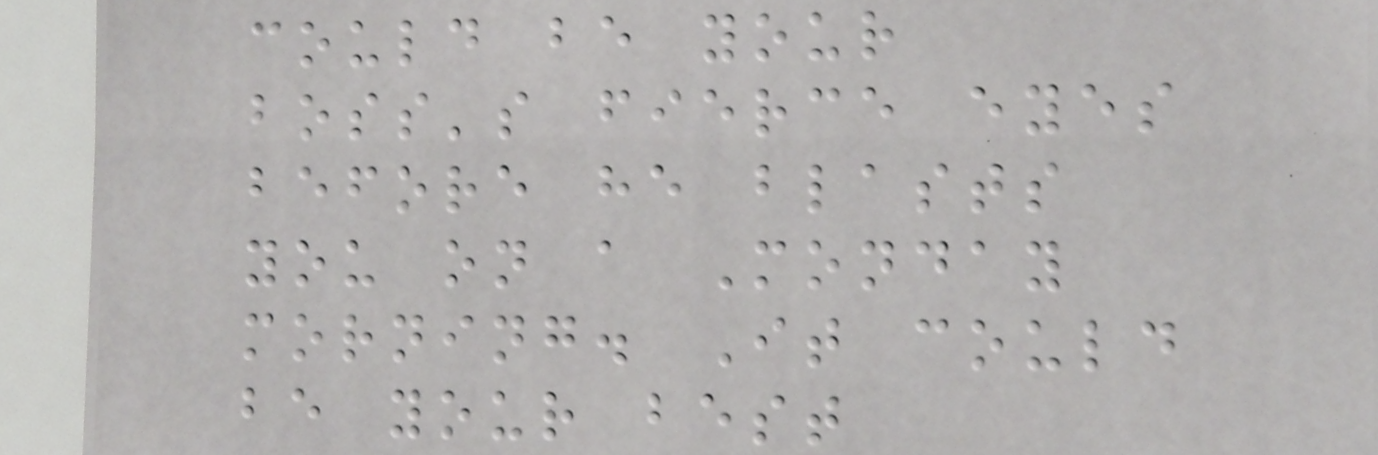could be your
boss's fierce eyes
before he blasts
you on a Monday
morning. It could
be your best
